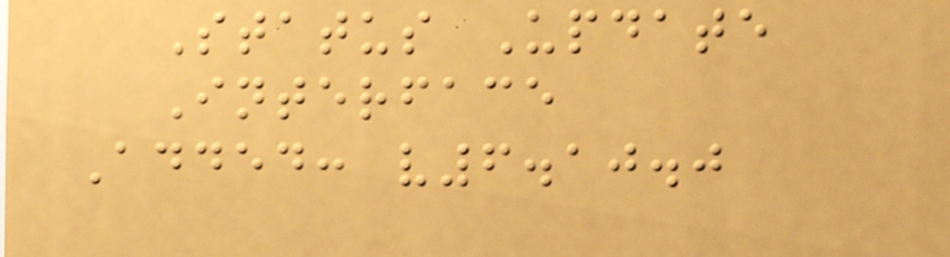Status Update
Interface
Added: v6.10.0
